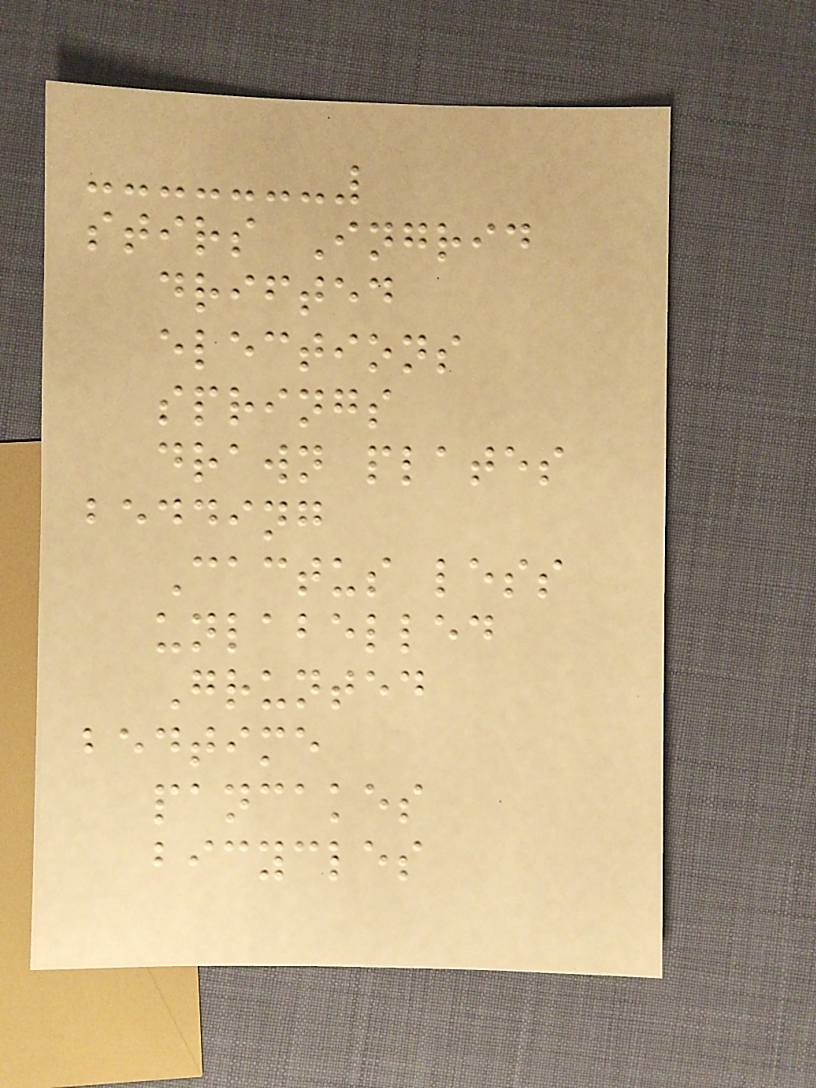stirs Ingrid
drifted
elections
springs
drawn plates
bedding
Cactus less
unlabelled
Grunted
bedtime
pancakes
bicycles
